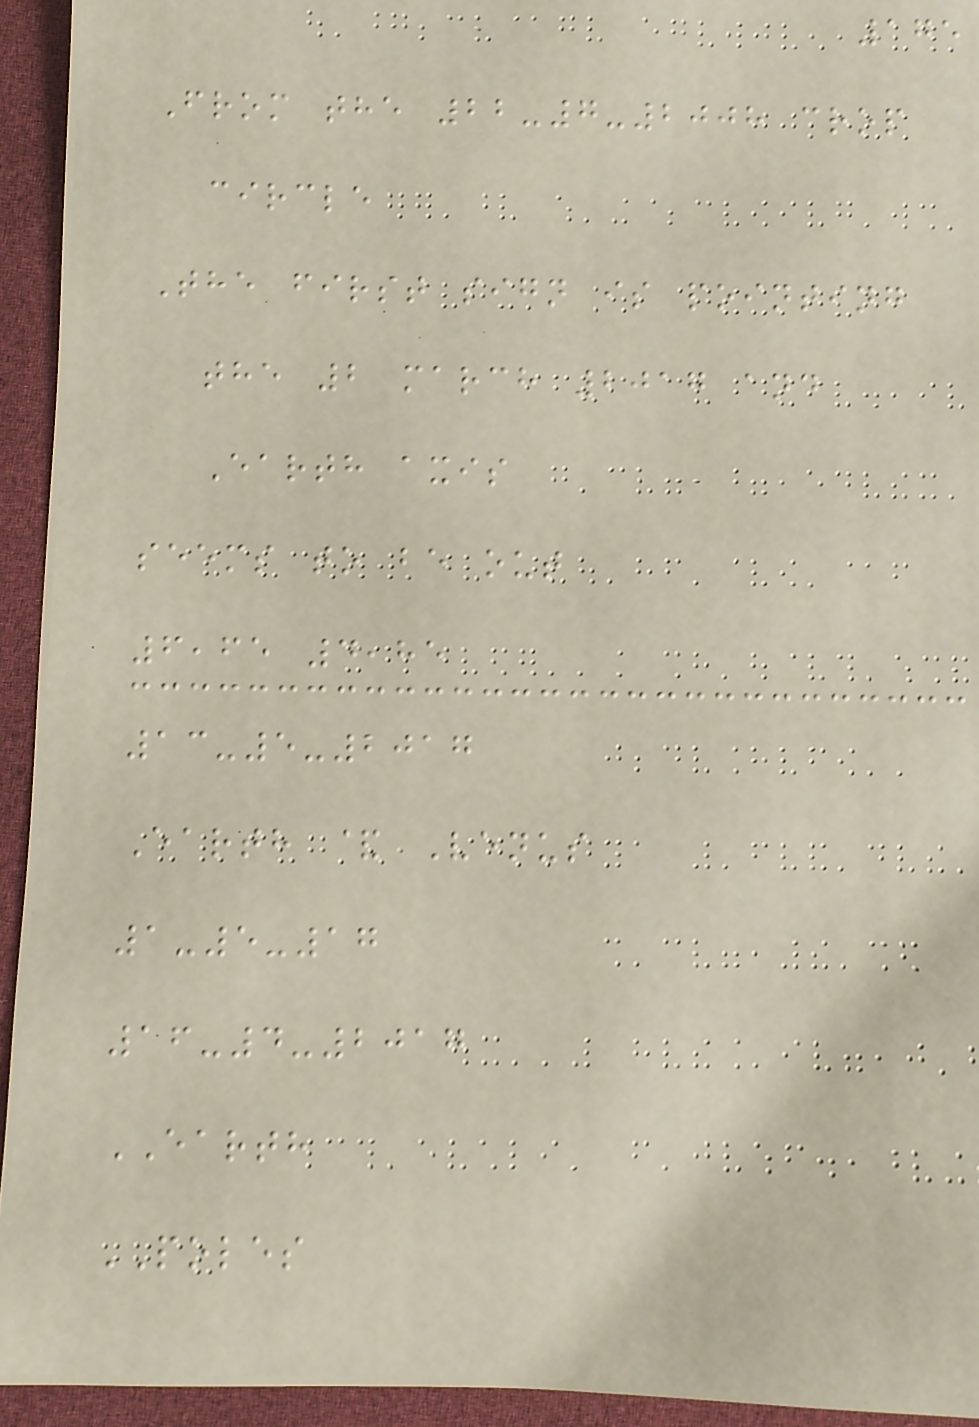175
From the 22-7-2008 crop
circle
The first sign is pointing
the 2 march 2017 and
Earth axis
seems to be out
6,65 4,85
13-5-2017
Earth & Venus
1-5-17
16-4-2017
EARTH
POLES
